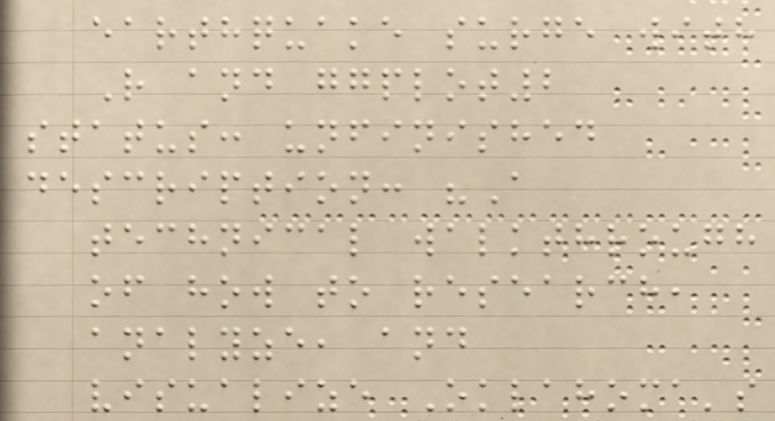earthquake surge with
R and ggplot2
status: unfinished
description: "A
technical walkthrough
of how to research,
analyze, and
visualize Oklahoma's
